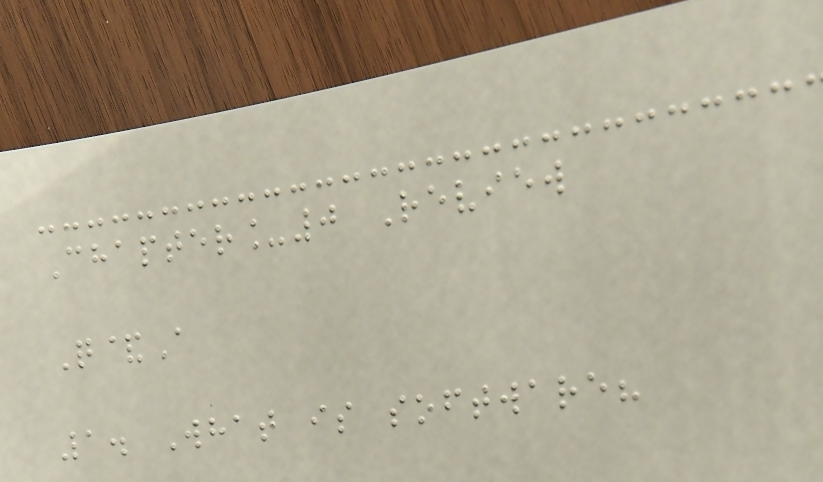Chapter_0 Review
Q&A
1. What is software?
